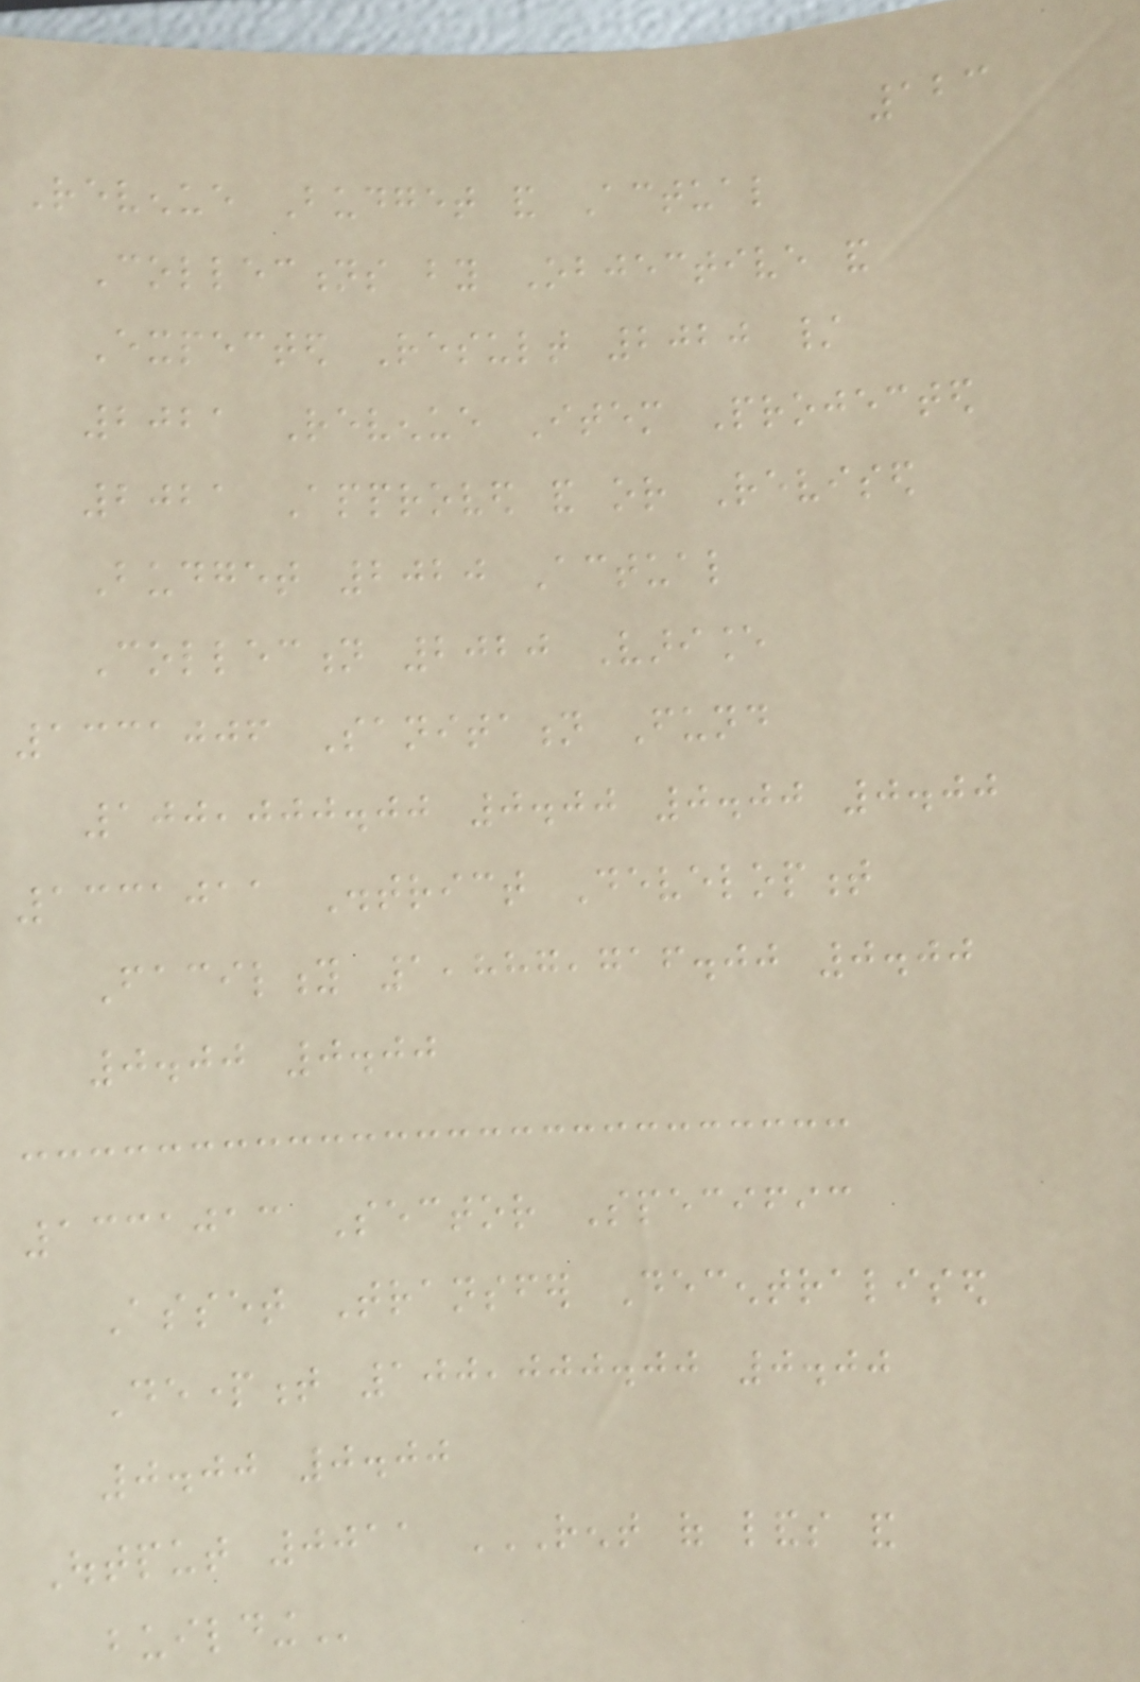123
Revenue Budget and Actual
Collections by Objective and
Expected Result 2020 /
2021 Revenue Item Projected
2021 Approved and or Revised
Budget 2020 Actual
Collection 2020 Variance
1331006 Sanitation Fund
100,000.00 0.00 0.00 0.00
1331011 District Development
Facility 1,887,716.00 0.00
0.00 0.00
1331013 Sector Specific
Asset Transfer Decentralised
Department 100,000.00 0.00
0.00 0.00
Output 0011 RENT OF LANDS AND
BUILDING
